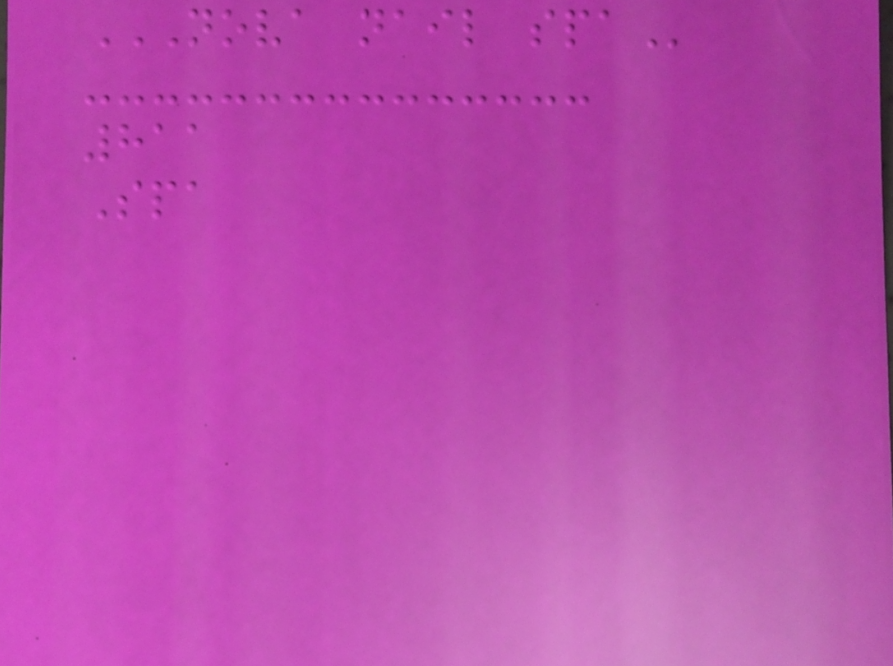NOVA NAIL SPA
811
Spa
